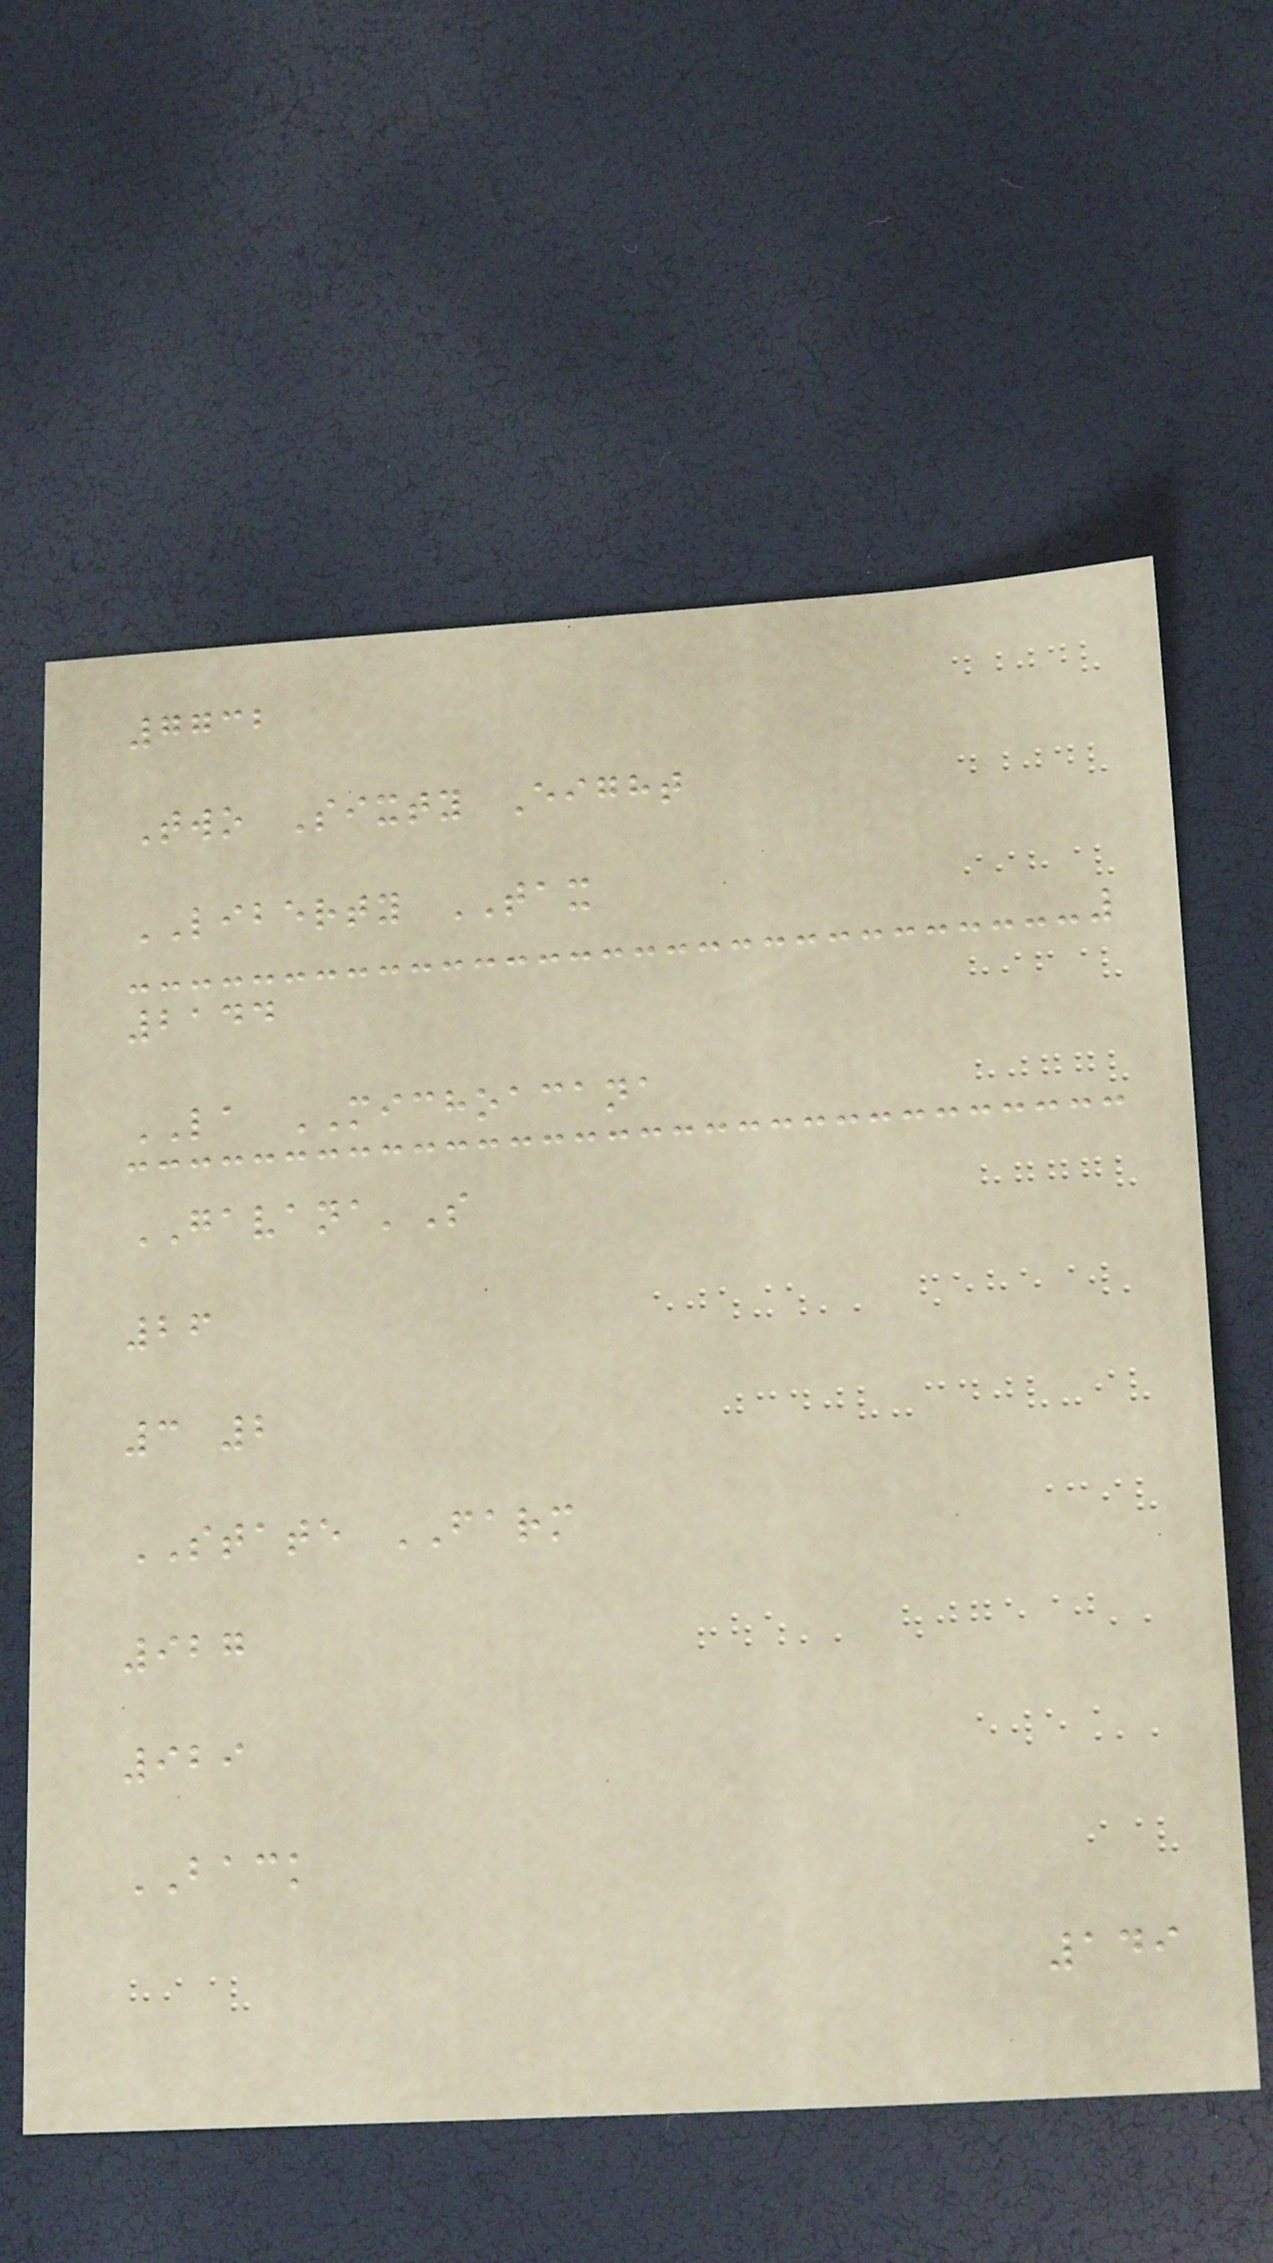7732
Two Sixty Eight
LIBERTY TAX
2144
LA MICHOACANA
GAVANA'S
26
3 2
STATE FARM
927
929
BACK
149
